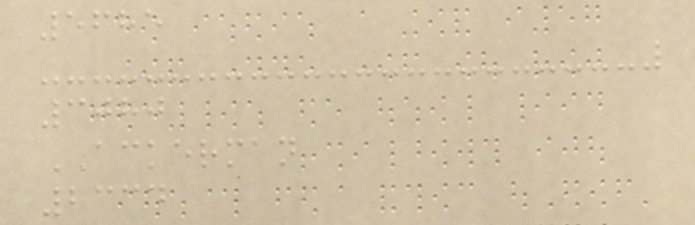5685
3080
ACKERMAN
2334
